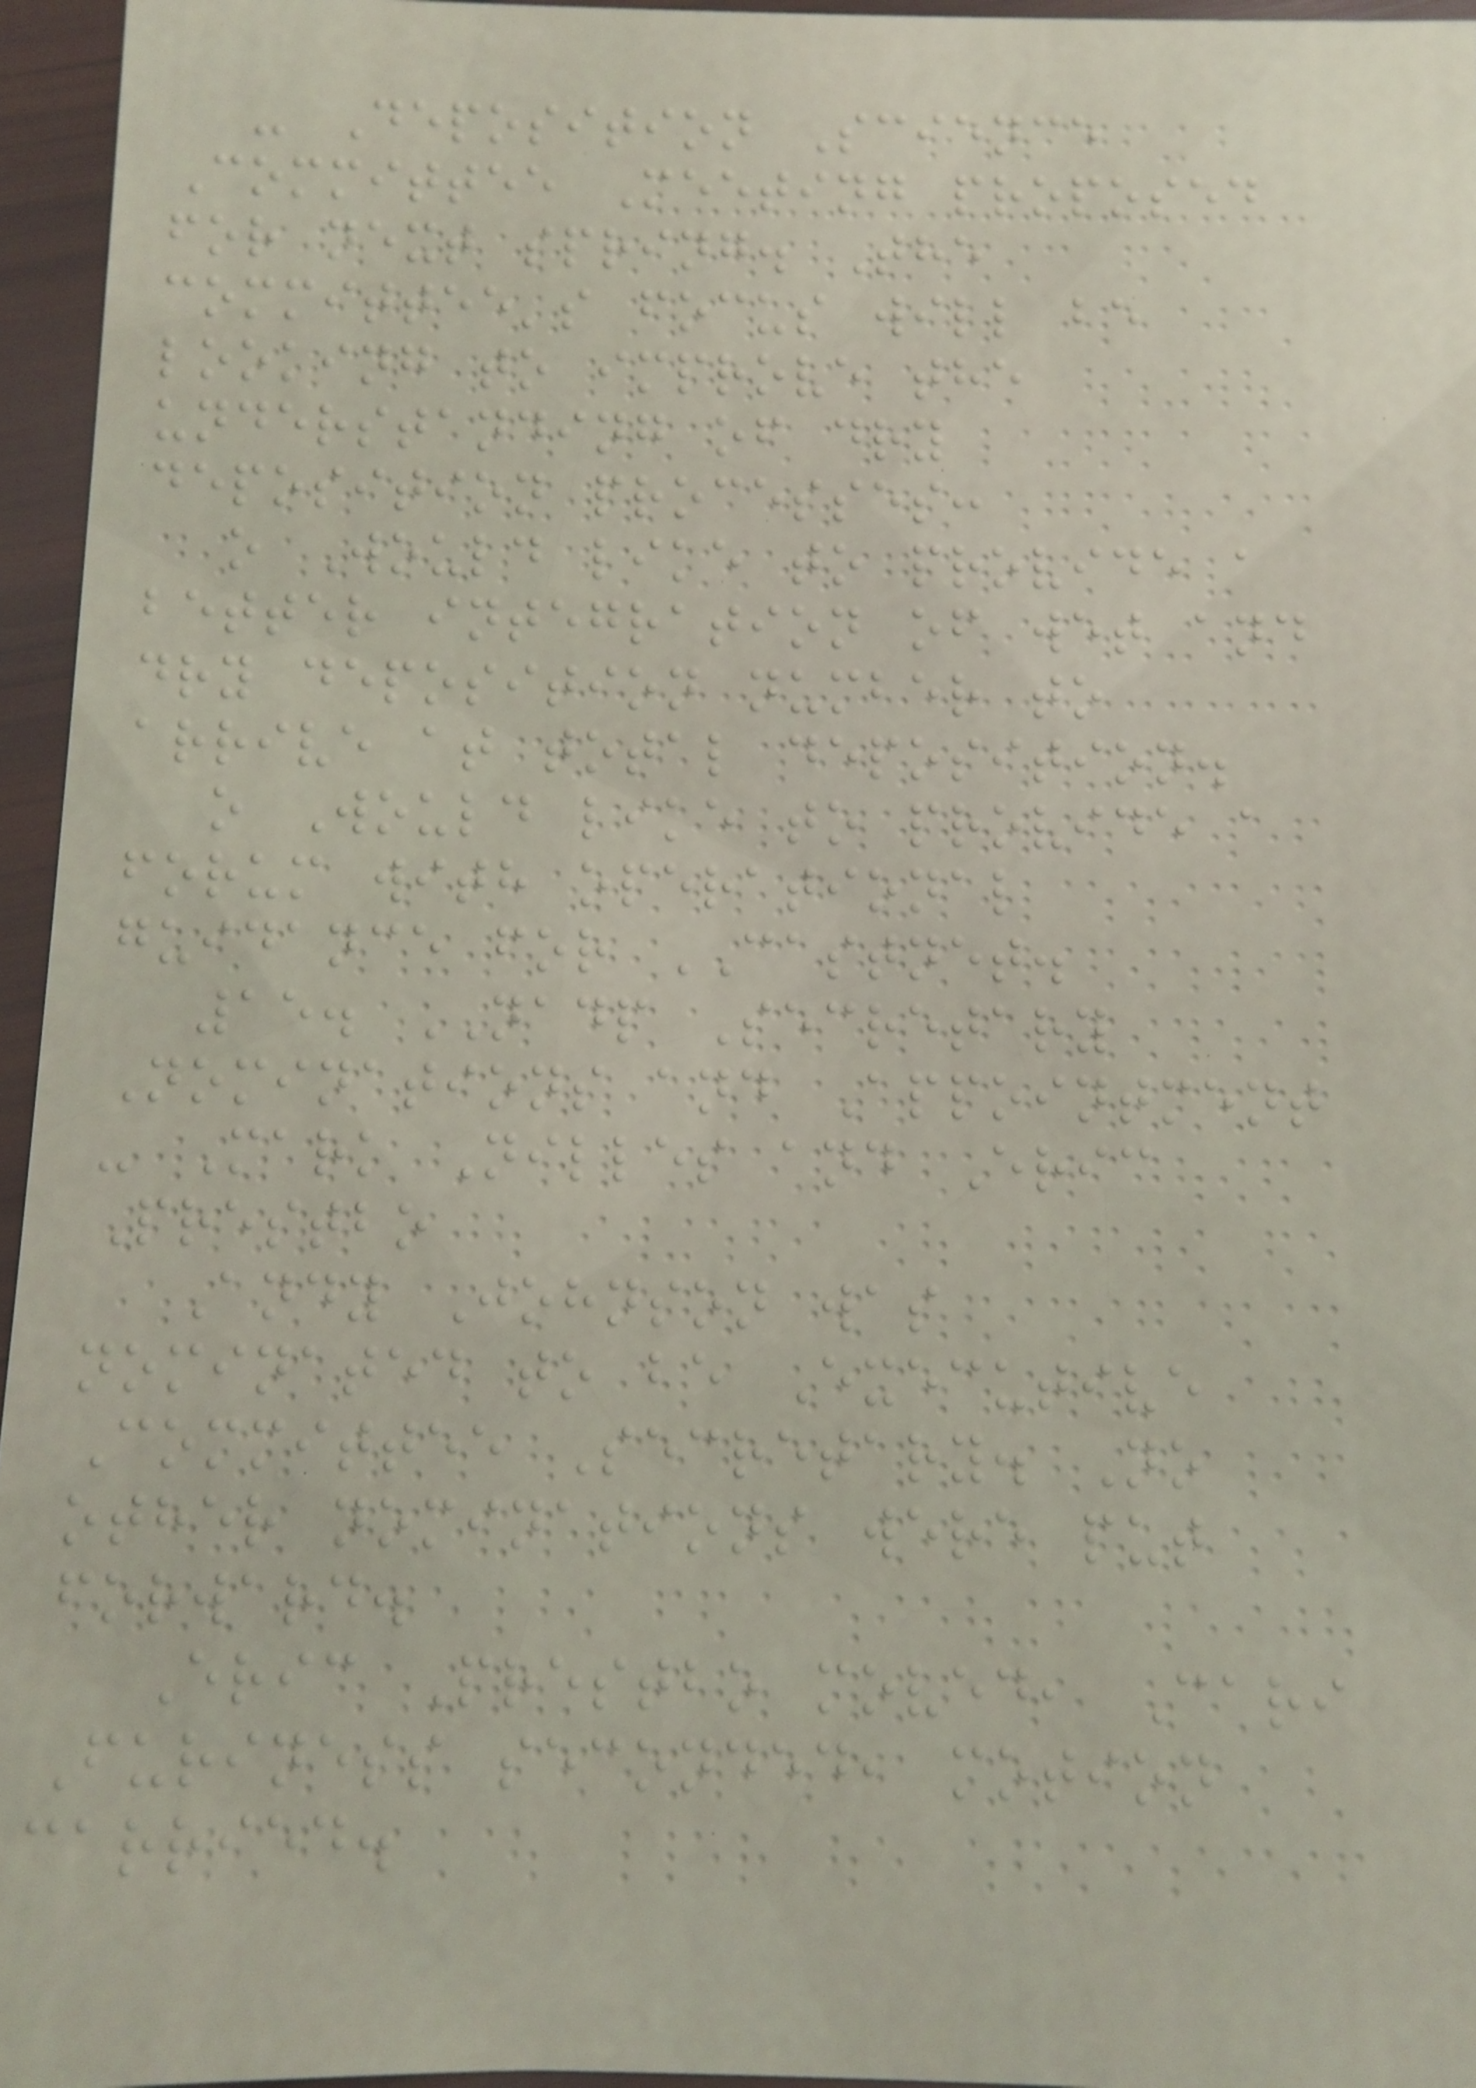- Deposition Science
Committee Meeting proposed
for next spring. The
committee's focus will be
looking to improve the
understanding of dry
deposition processes:
o Would like to provide a
better integration of wet and
dry deposition number to
arrive at total deposition.
o Would like to provide a
forum with operational
guidance for CASTNET.
15. NADP Secretary
Nominations and Appointment
- Mark Nilles and Eric
Prestbo
Andy Johnson was
nominated to be Executive
Committee Secretary. No
other nominations were put
forward.
Eric Prestbo moved, Cari
Furiness seconded, motion
carried.
